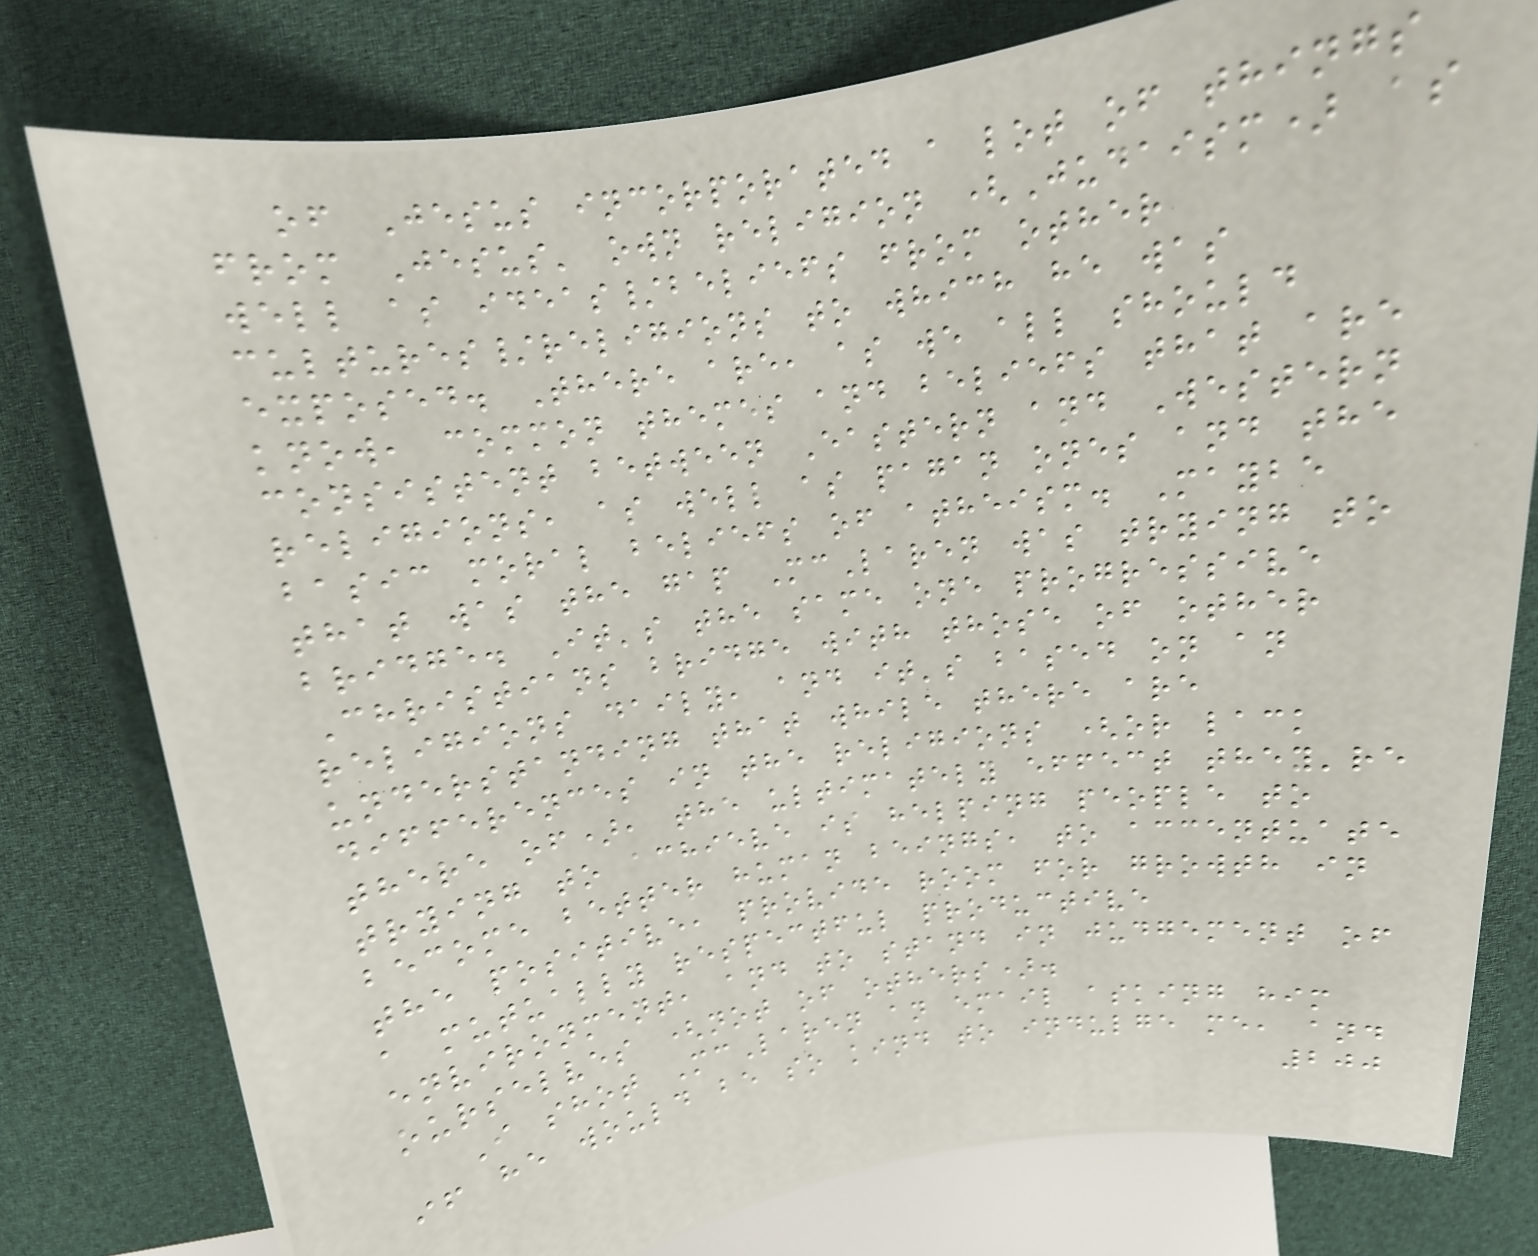of Jesus incorporated a lot of things
from Jesus' own religion (Judaism) as
well as ideas/beliefs from other
cultures/religions to which he was
exposed. There are, as we all should
know, common themes and beliefs that are
consistent between Eastern and Western
religions, as well as pagan ones and the
basic moral beliefs of atheism. Maybe
that was the gap McLaren was trying to
bridge. It's the same one progressive
Christians bridge with those of other
religions daily, and it's based on an
understanding that while there are
differences in the religions (or lack
there of), the ultimately effect they're
trying to achieve is helping people to
become better human beings, to accentuate
the positive, provide room for growth in
a mutually respectful productive
environment, and to stand in judgement of
ourselves (not of others).
I shot McLaren an email asking him
if he would be so kind to indulge me, and
200
